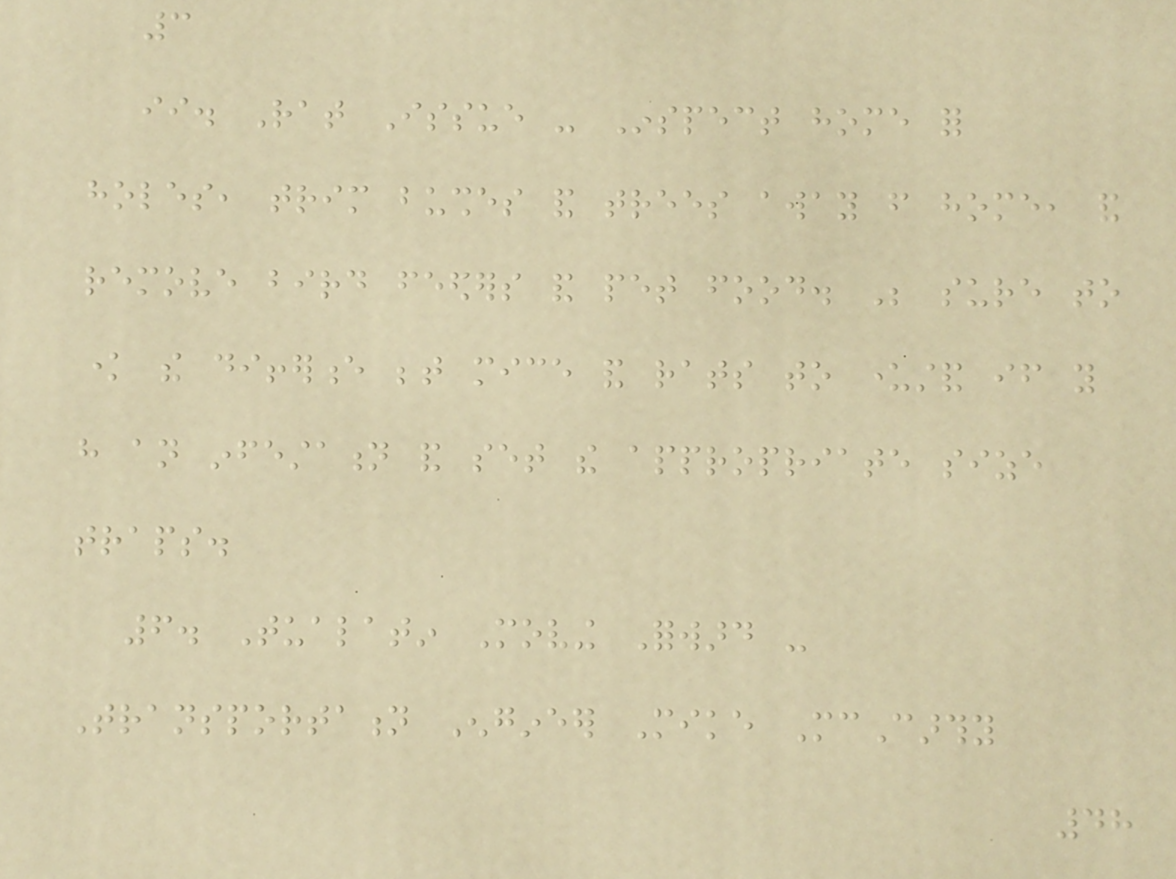3
ii. Rat Issue - Inspect home for
holes, trim bushes and trees away from home, and
remove bird feeders and pet food. Be sure to
know the difference between mice and rats to understand if you
have an infestation and set the appropriate size
traps.
6. Tualatin Moving Forward -
Transportation Engineer Mike McCarthy
48
